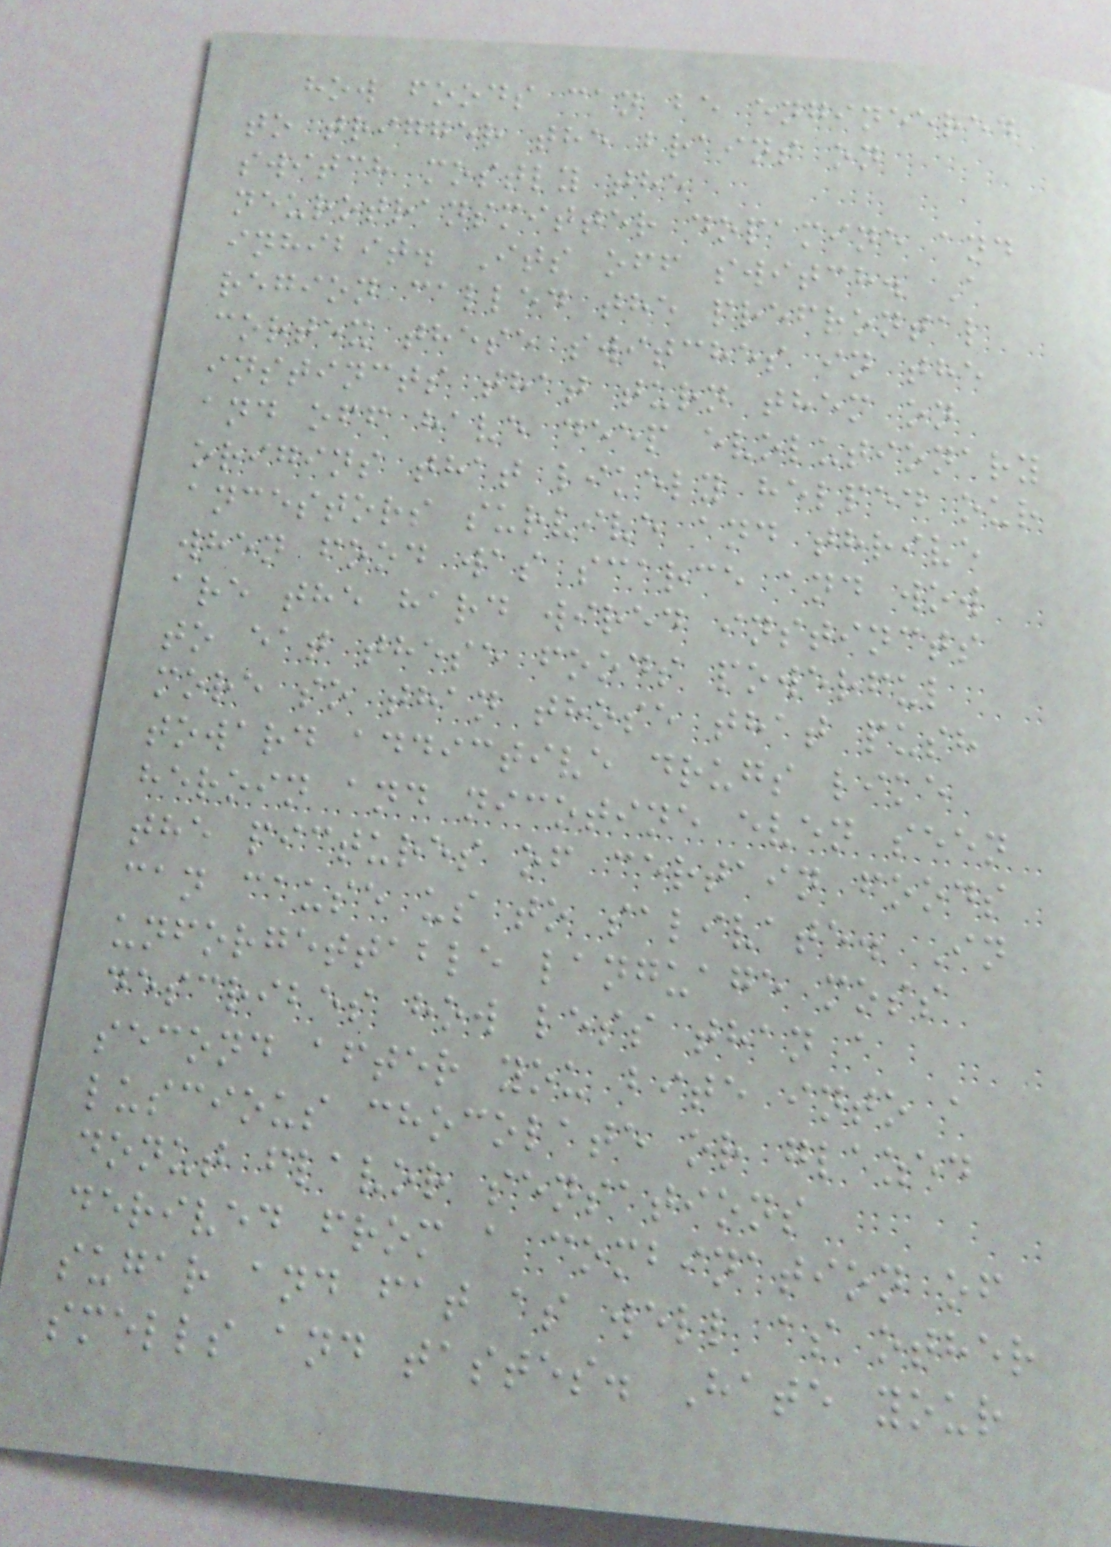how foods can be engineered
to trigger the brains on
switch mostly the
neurotransmitter dopamine and
inhibit. Its off switch. A
region called the prefrontal
cortex these switches in the
instincts that turn them on
and off have deep evolutionary
origins that likely helped our
ancestors survive and thrive
when food was scarce and wow
are the hard wired instincts
to eat these foods powerful
more so than those that push
toward addictive drugs like
heroin and nicotine even seen
the pictures of certain foods
can cause us to salivate. In
unforgettable language moss
describes how less than a
second after you bite into a
luscious chocolate or glazed
donut flavor sensations
derived from a combination of
sugar and fat as well as other
smells and tastes. Hate your
